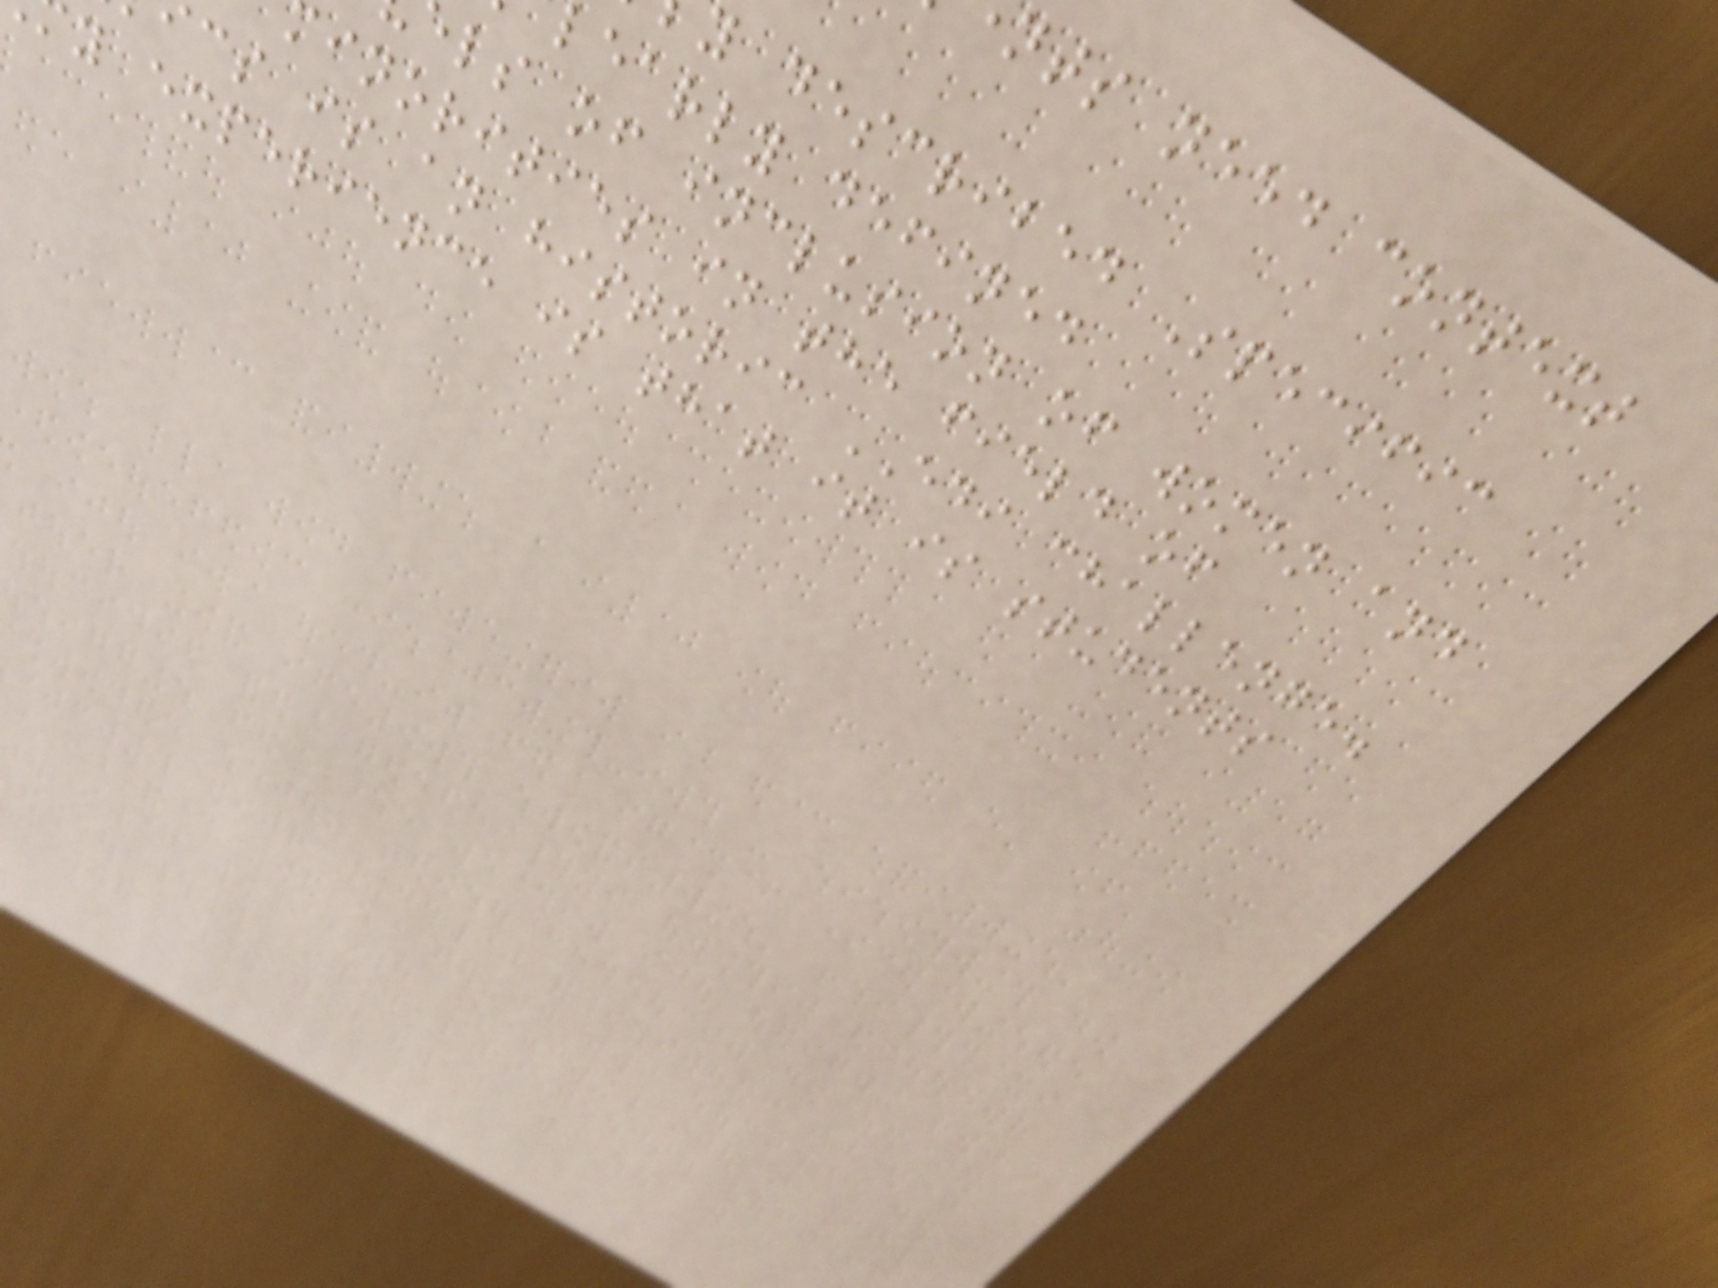nts need context
y described Specific
learly defined
ls of inclusion of women and
inorities in the field of
cs is an historic EDI challenge.
y experience is that it is students
